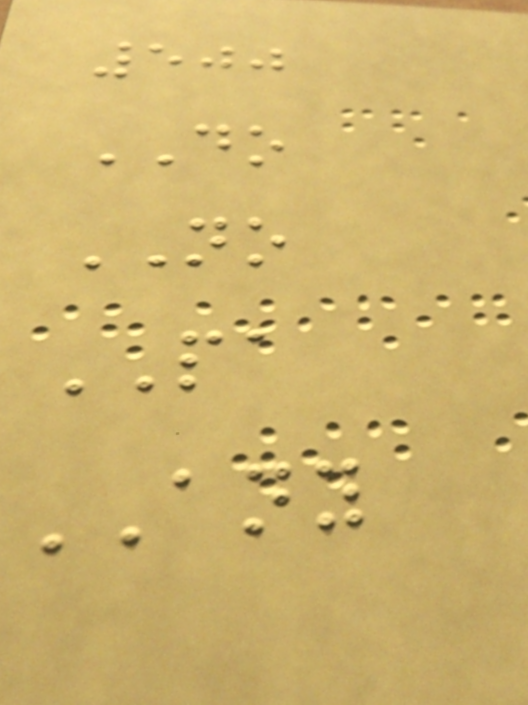500
DO
NO
PA
ANY
